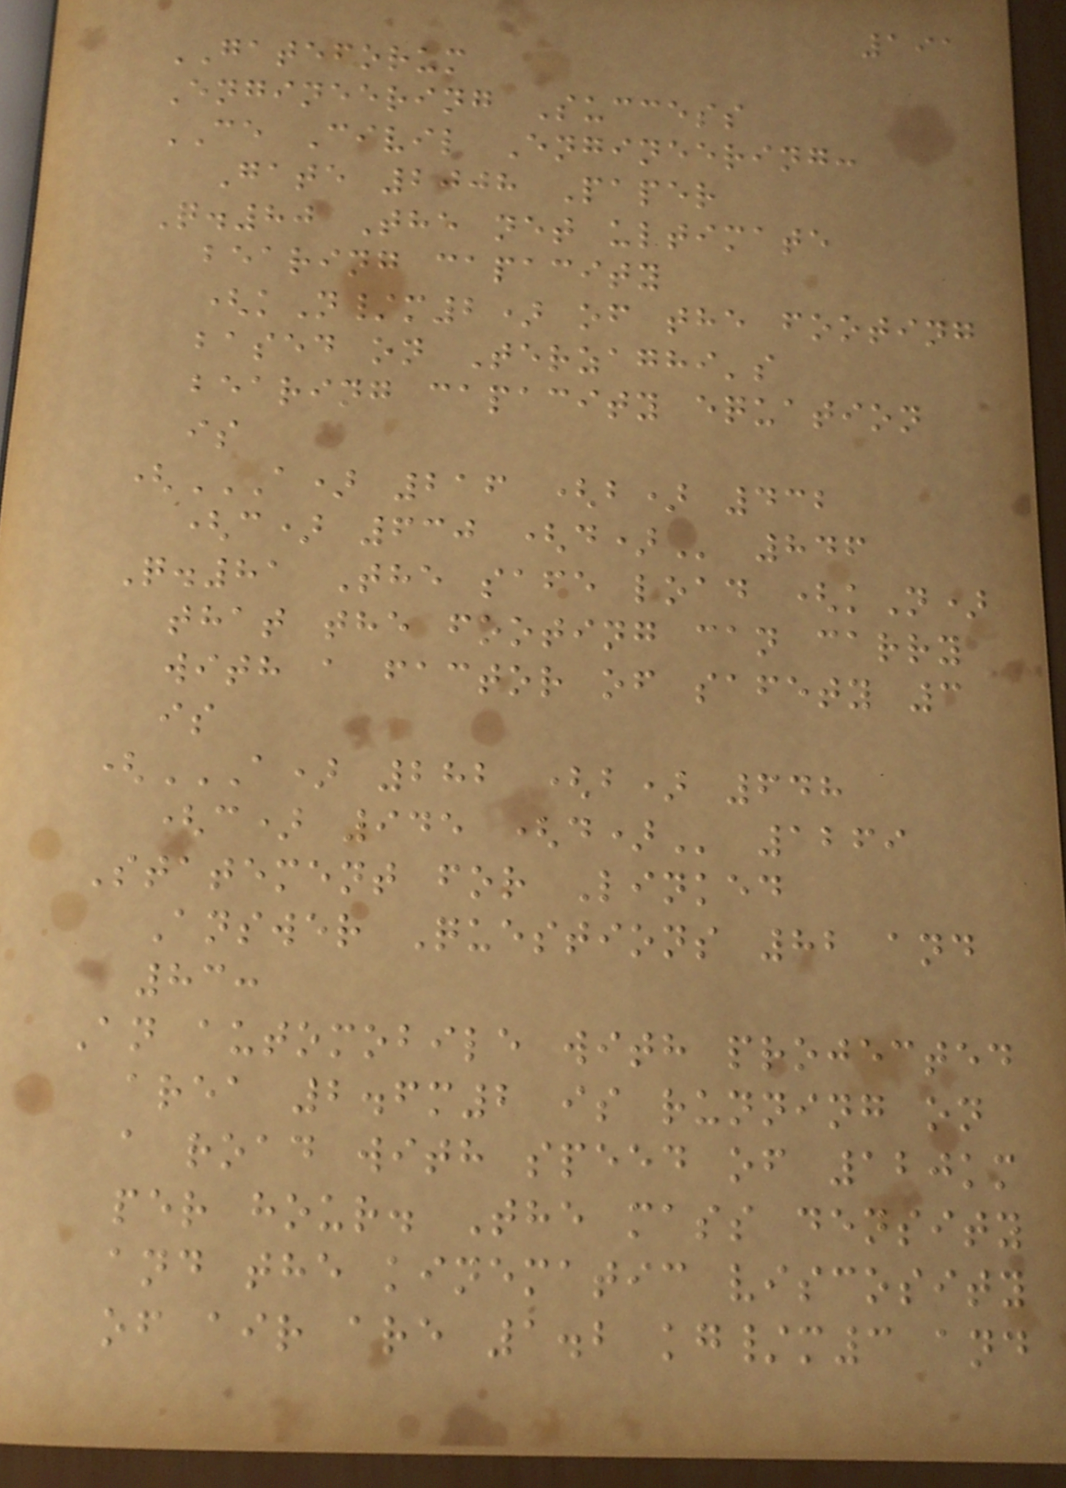191
GATEFORUM
Engineering Success
CE Civil Engineering:
Gate 2008 Paper
Q.80 The net ultimate
bearing capacity
(kN/m2) of the footing
based on Terzaghi's
bearing capacity equation
is
(A) 216 (B) 432
(C) 630 (D) 846
Q.81 The safe load (kN)
that the footing can carry
with a factor of safety 3
is
(A) 282 (B) 648
(C) 945 (D) 1269
Statement for Linked
Answer Questions 82 and
83:
An automobile with projected
area 2.6m2 is running on
a road with speed of 120km
per hour. The mass density
and the kinematic viscosity
of air are 1.2 kg/m3 and
